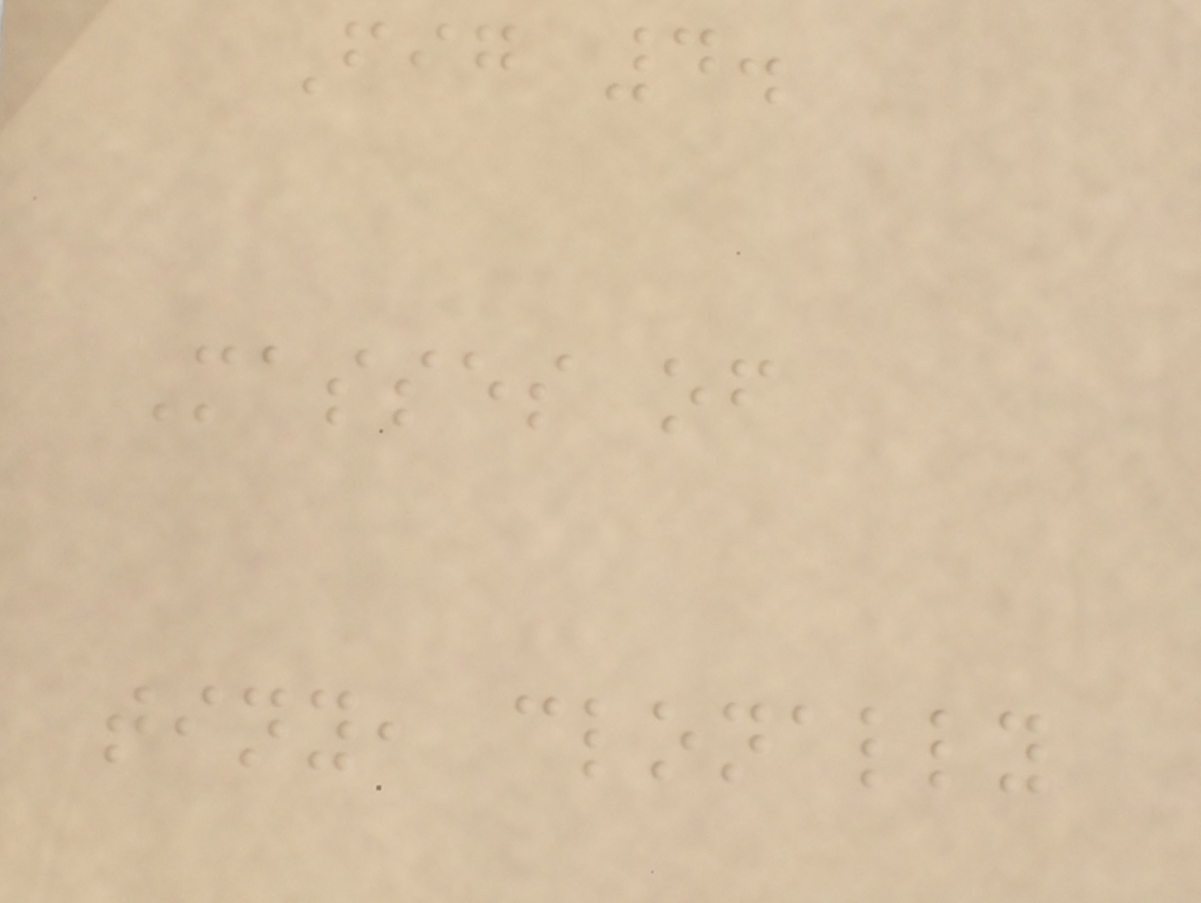Fig 4.
Masses of
tiny, clonally
